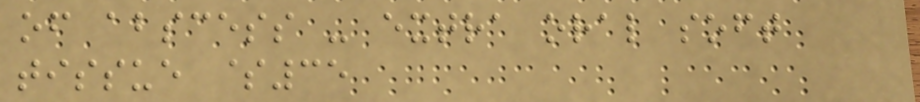of abscess - extra oral soft
tissue $35
